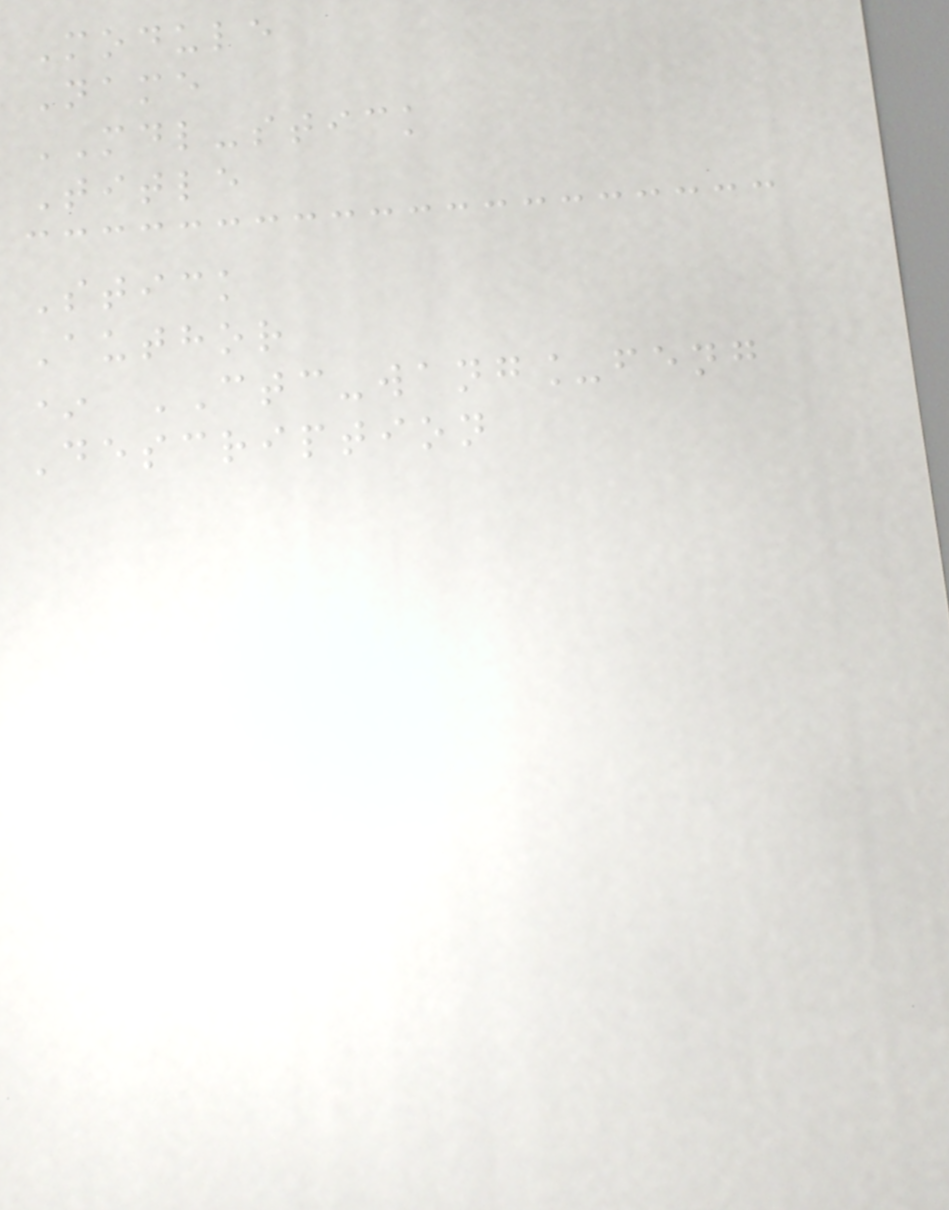Module
Name
MDL-stick
Title
Stick
Author
* CTC-wang_feng
Description
